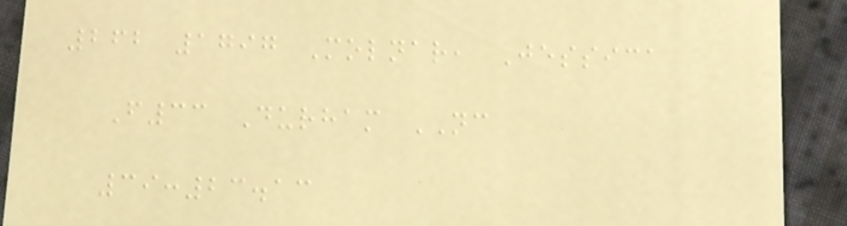262 1797 Molnar, Jessica
F33 Durham NC
39:23.13
